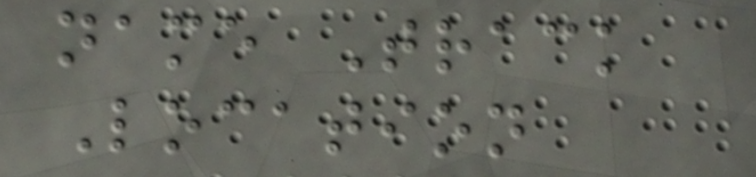name Track
Location
